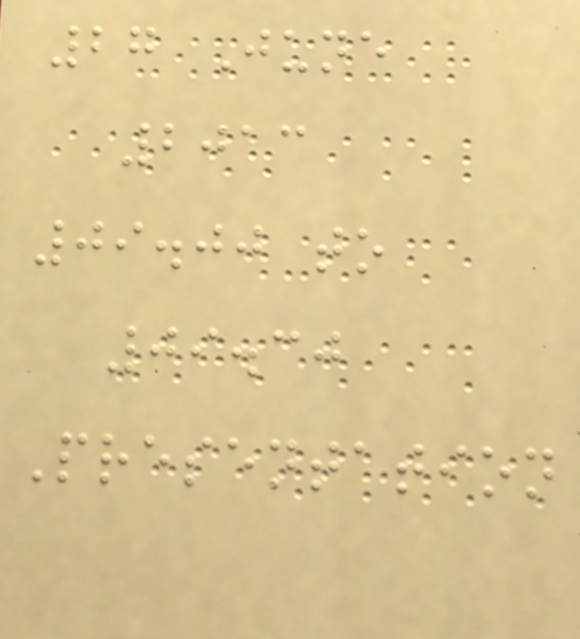27 June
2013
09.00 to
09.30
Presentation
